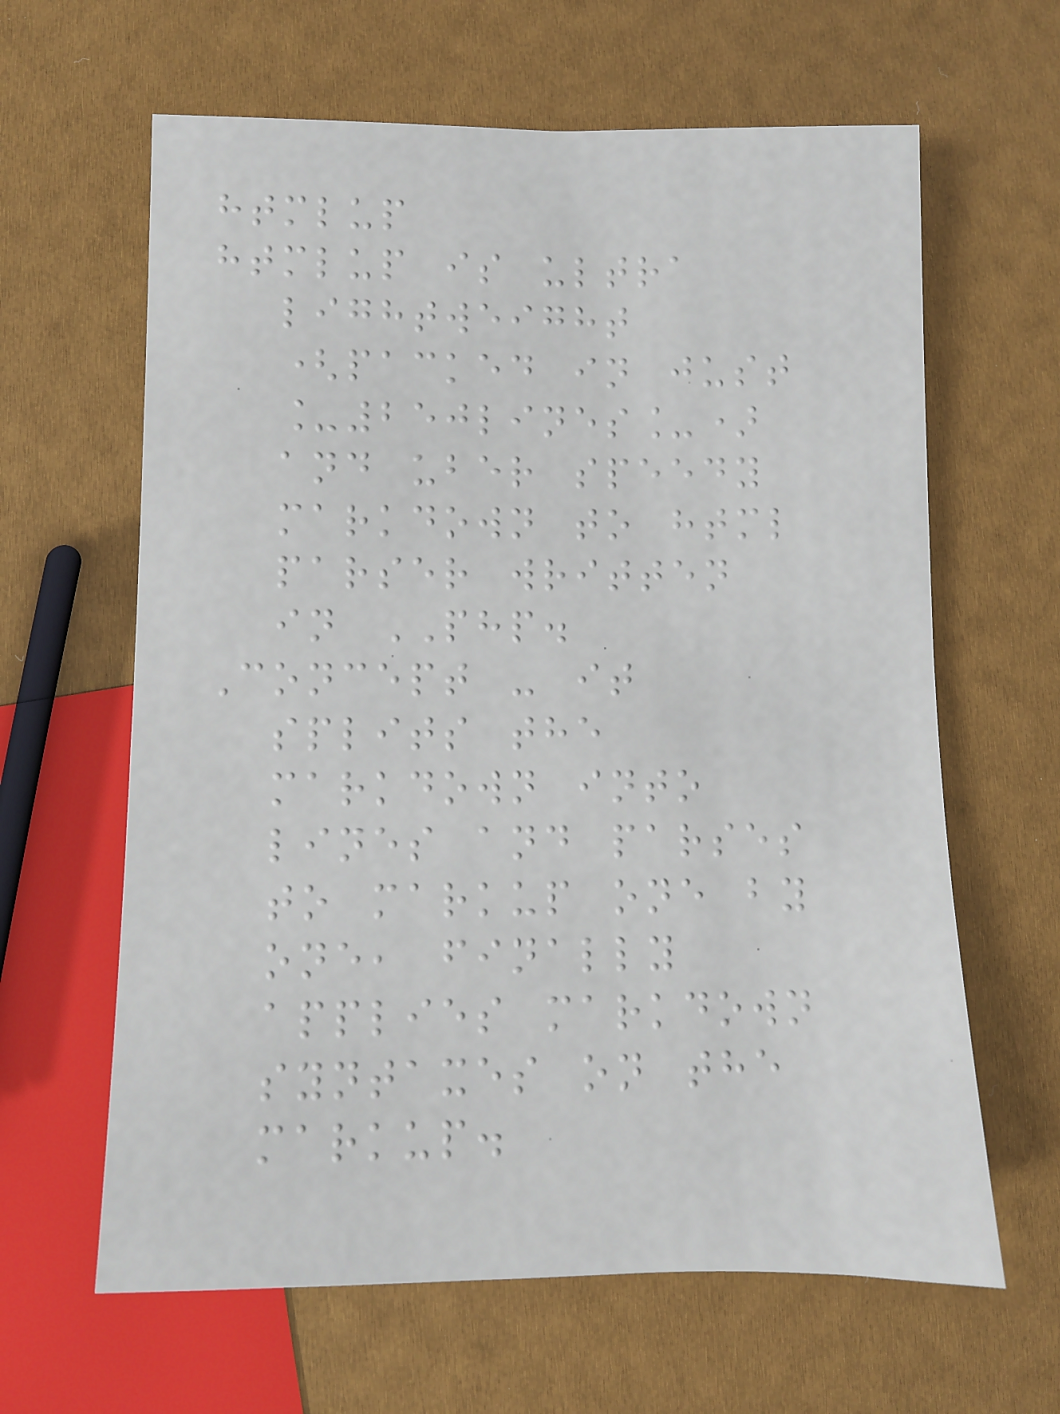htmlup
htmlup is ultra
lightweight
(packed in just
_250lines_)
and uber speedy
markdown to html
parser written
in PHP.
Concept - it
splits the
markdown into
lines and parses
to markup one by
one, finally
applies markdown
syntaxes on the
markup.
